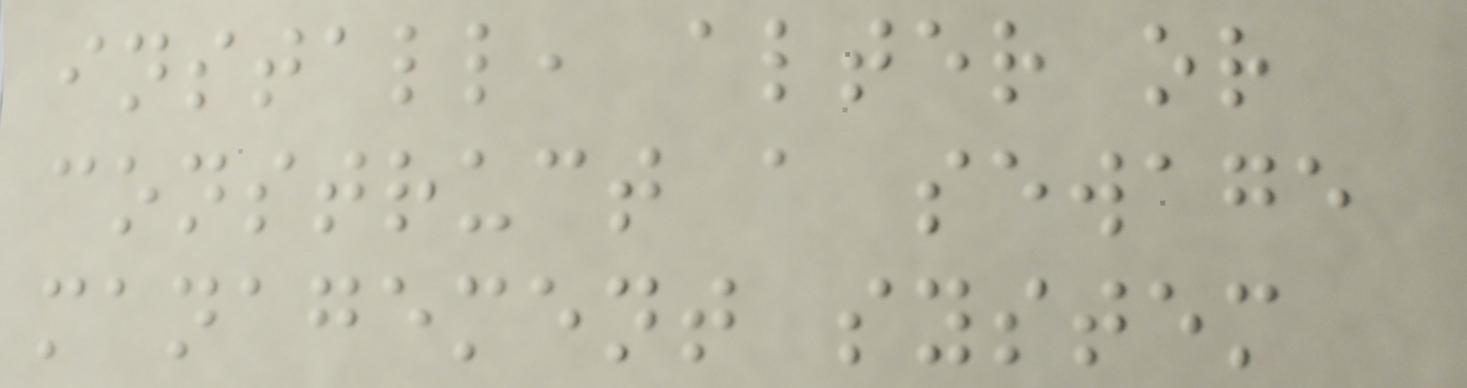install, alter or
construct a sewage
management system
